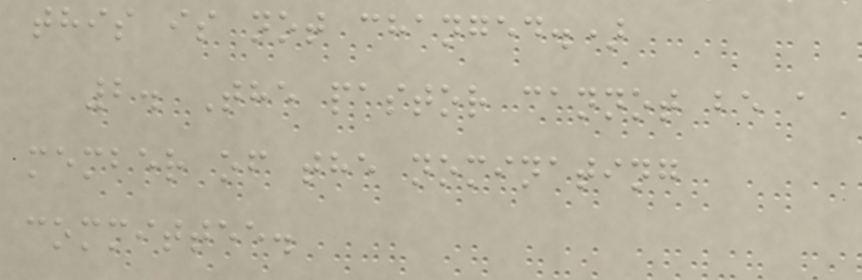this is not changed.)
2. The pastor cannot be a
member of the nominating
committee.
